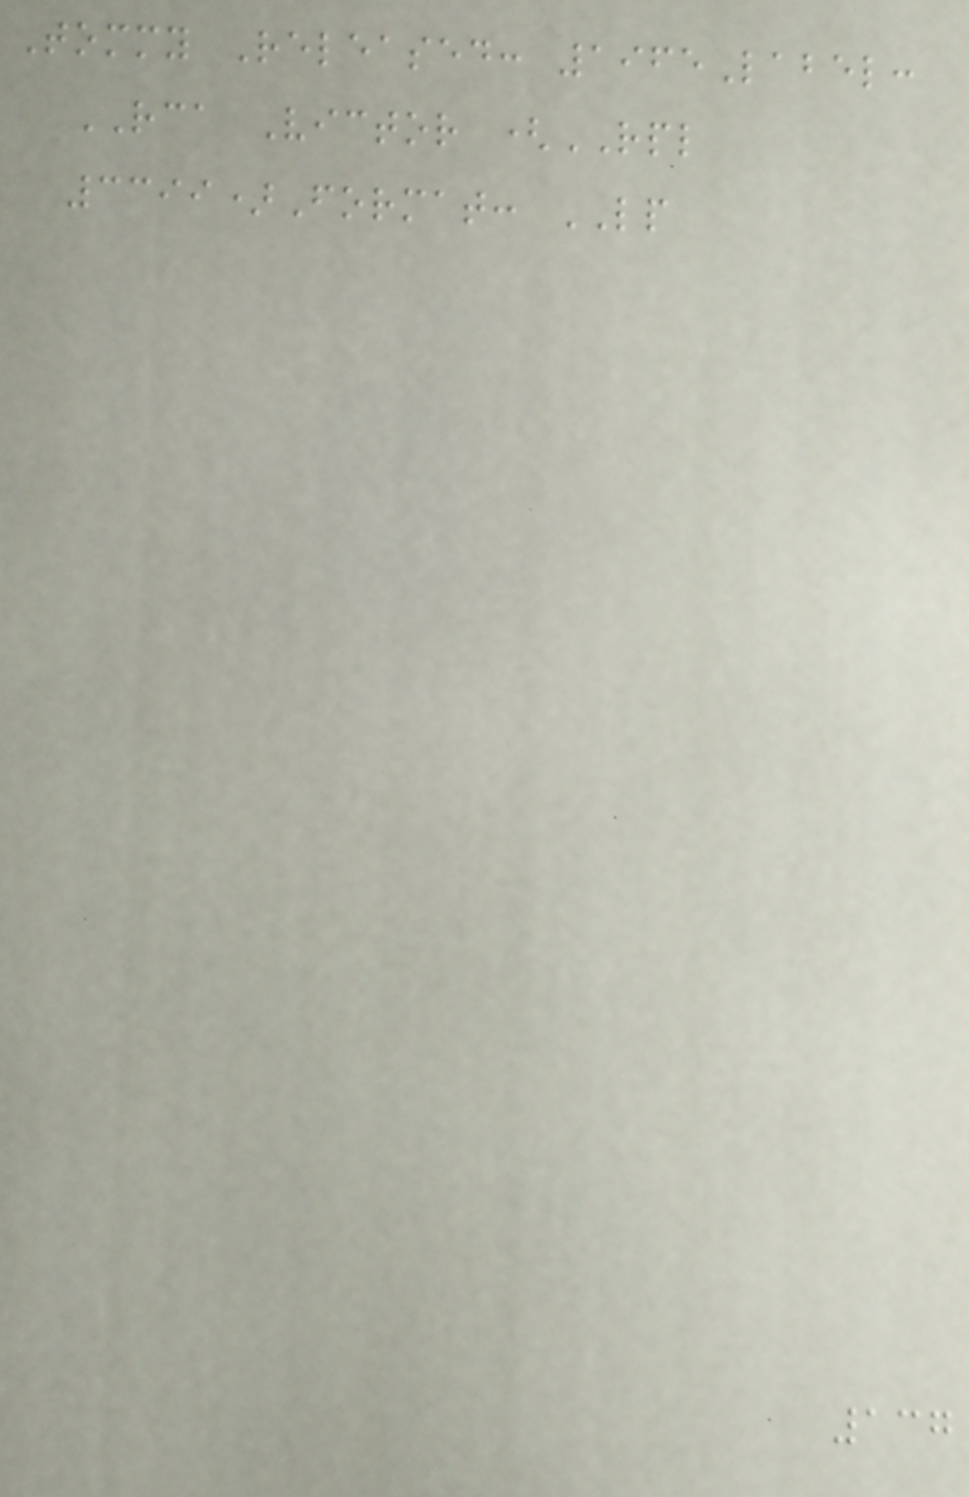Tommy Released: 1965Label:
RCA Victor (RPL
3399)Format: LP
137
